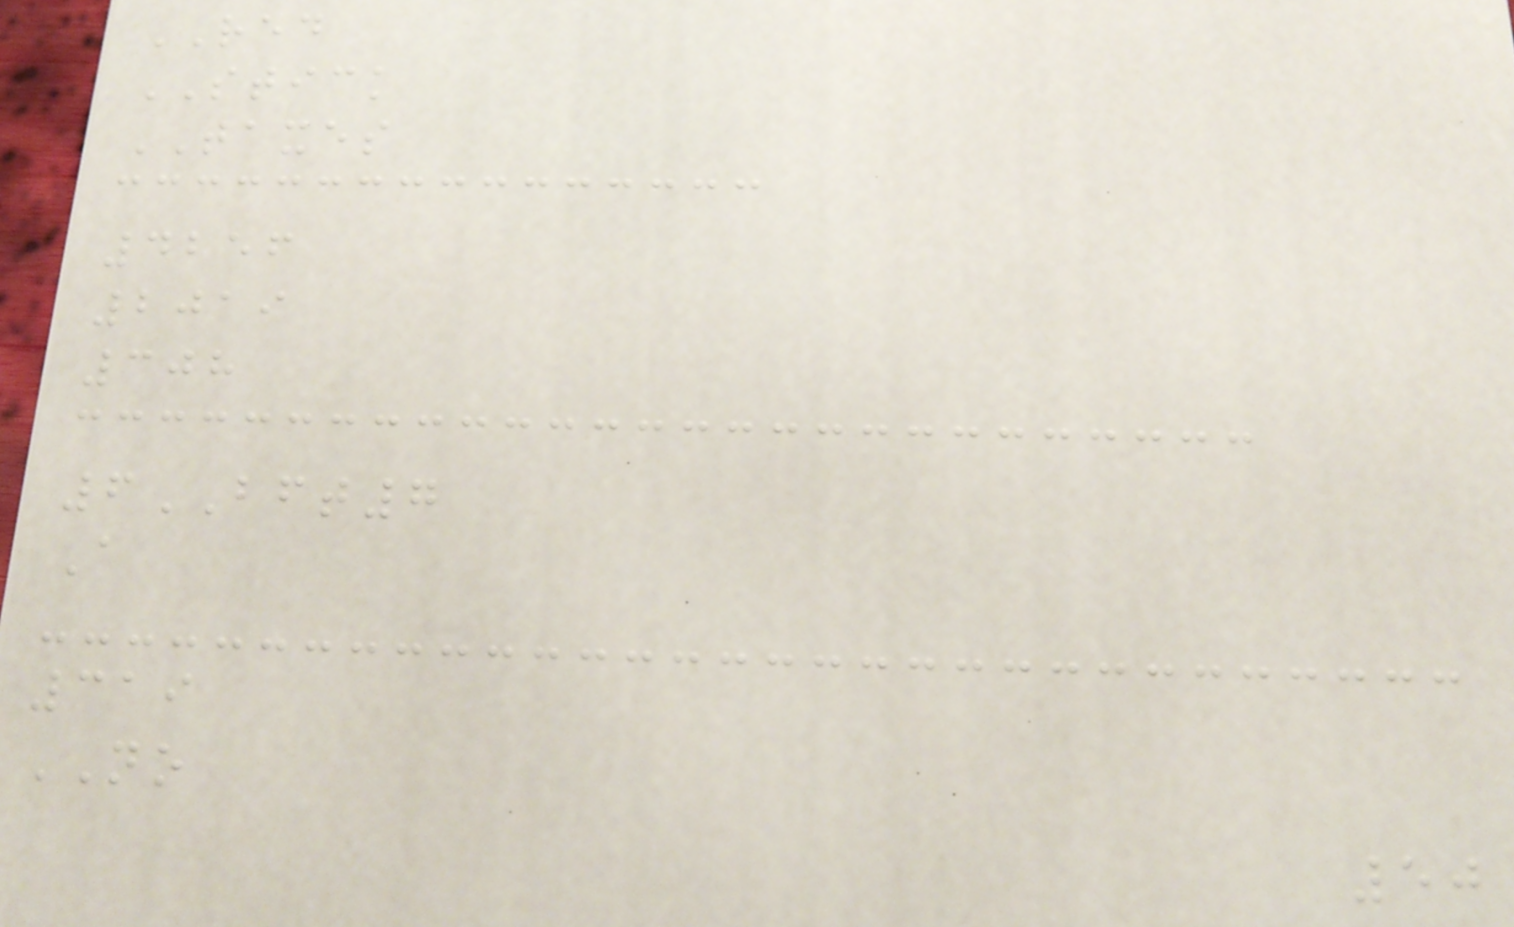RED
STICK
TAXES
4256
2019
308
6BFT7
A
319
NO
50
